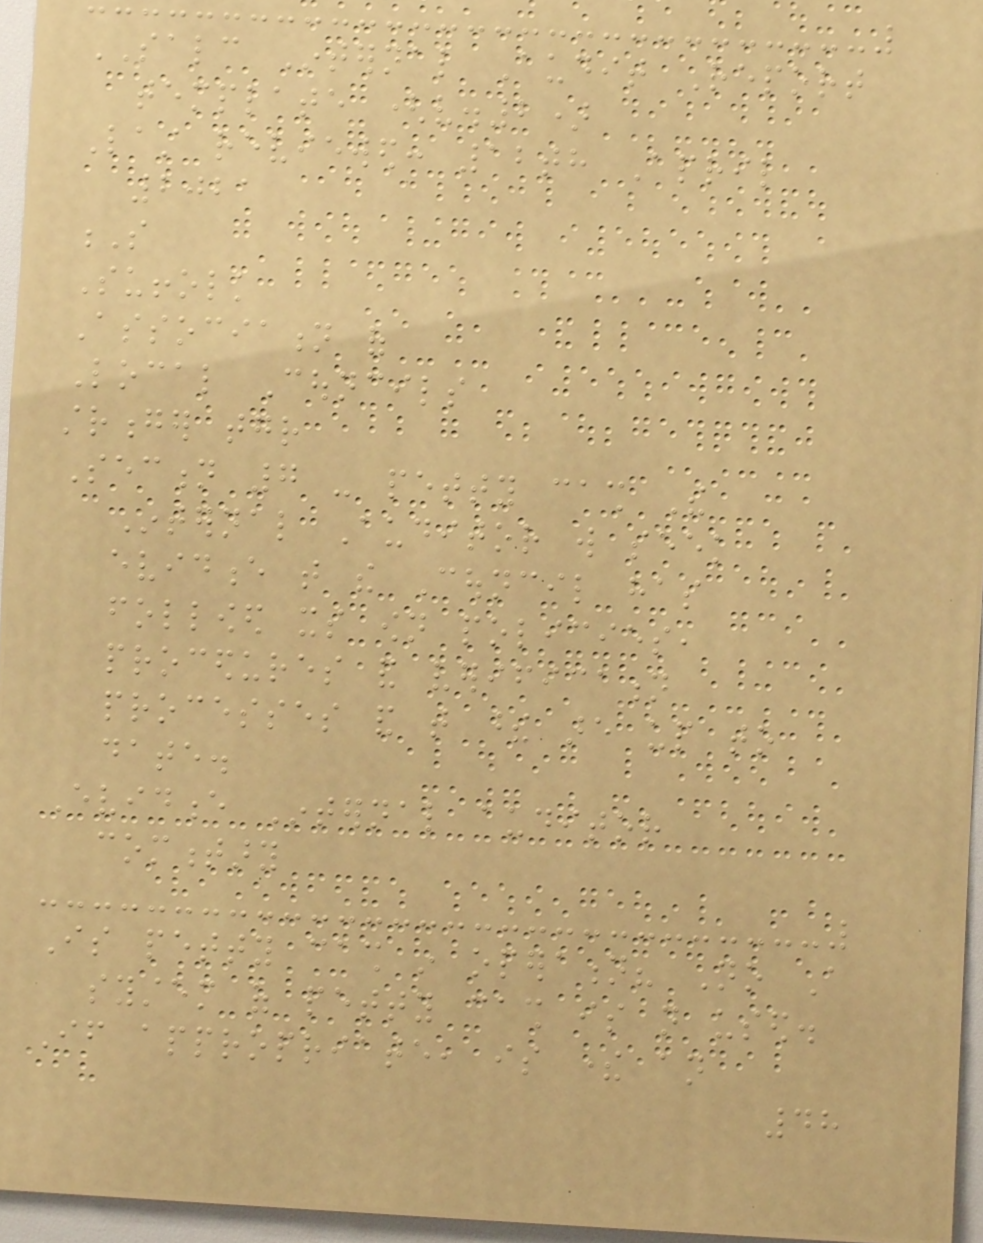SALC Internal Audit Report
template (v.2)
Last reviewed: 12th April
2021
S
Suffolk
Association of
Local Councils
stronger together
Section 7 - petty cash The
Internal Auditor will seek
evidence that the Council has
followed its own policies,
procedures and verification
processes and that these are up to
date.
Evidence Internal auditor
commentary
Is petty cash in operation? No A
system of petty cash is not used.
If appropriate, is there an
48
